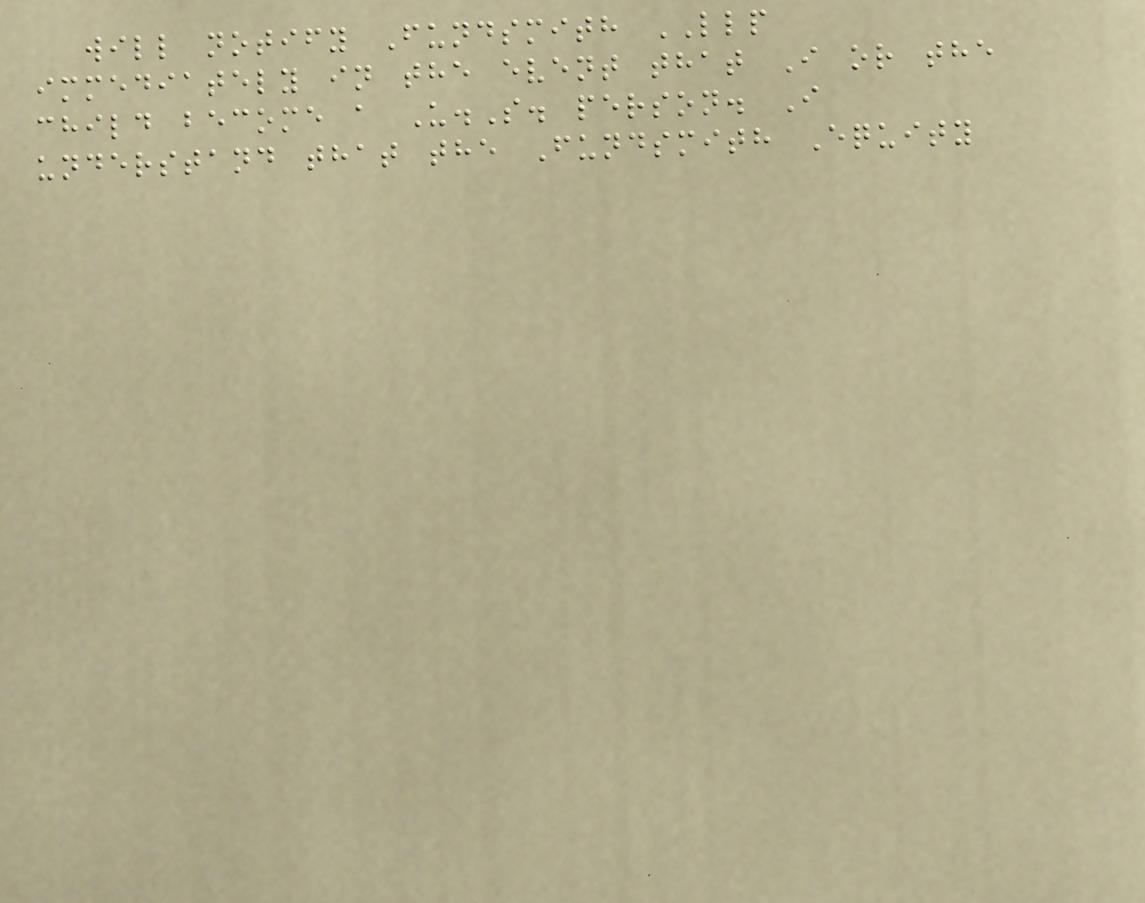will notify Fundsmith LLP
immediately in the event that I or the
child become a U.S. person. I
understand that the Fundsmith Equity
